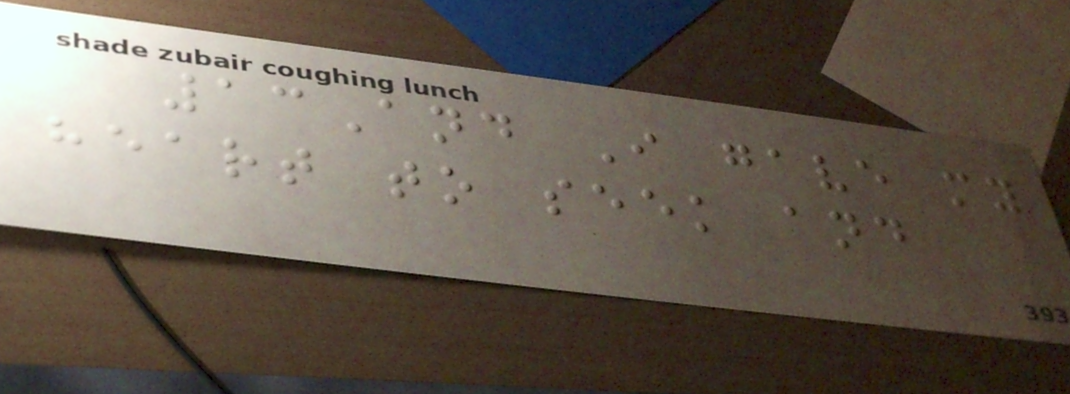13And I gave my
heart to seek and
